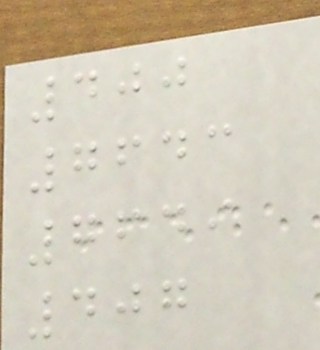400
7643
7649
407
